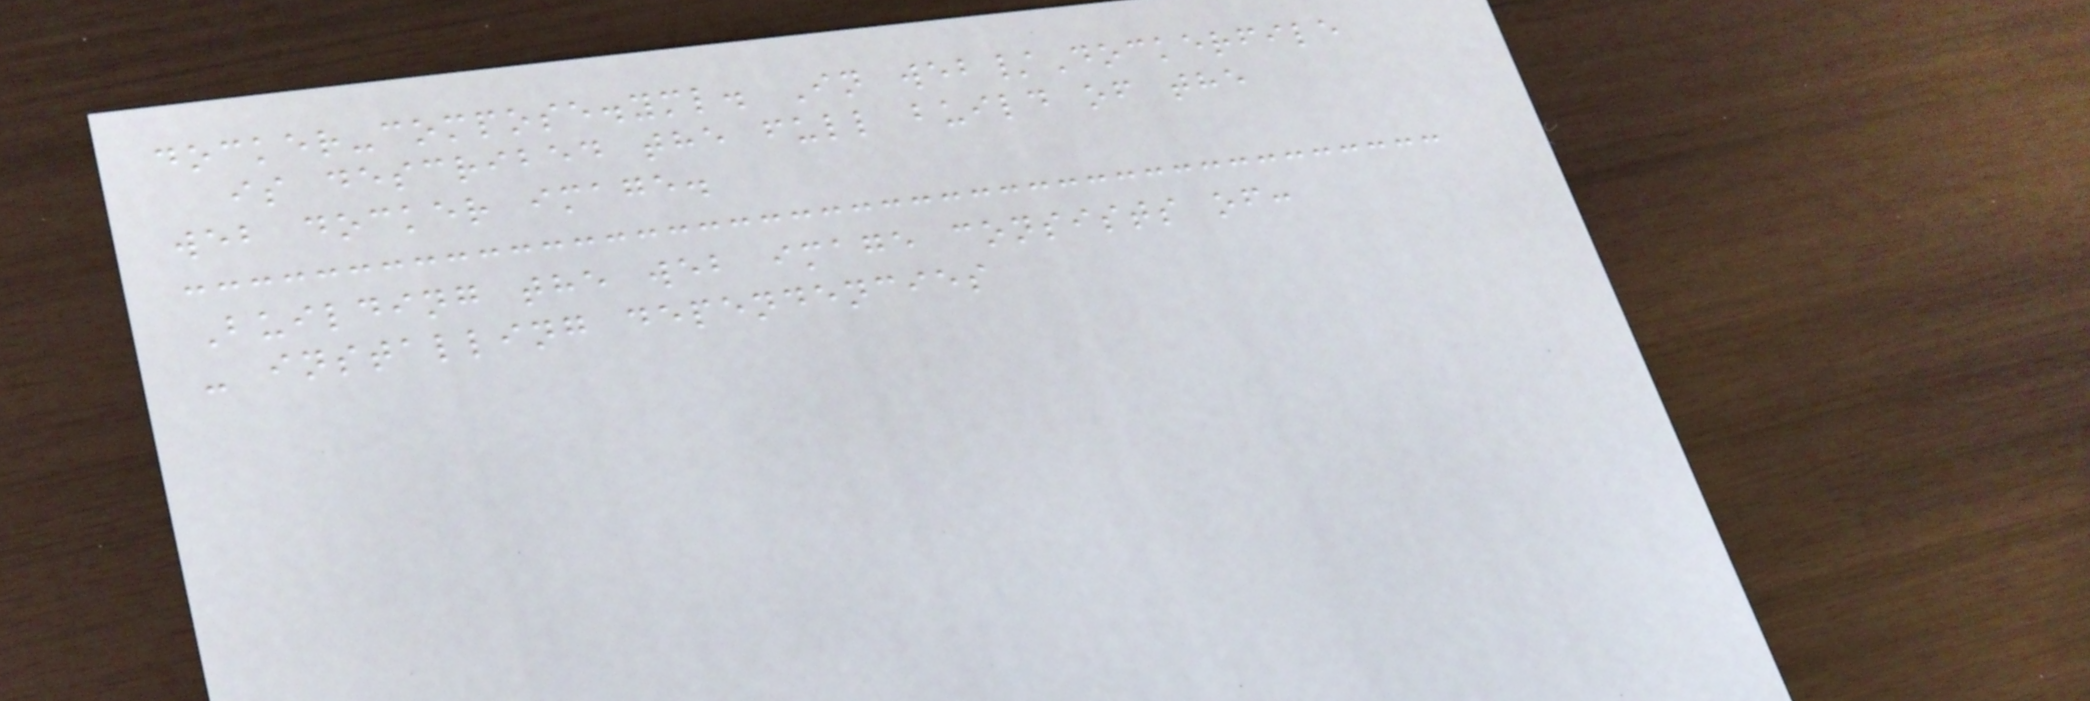docker-compose.yml. In web/Dockerfile
is described the full build of the
web docker image.
Building the web image consists of:
- installing dependencies
